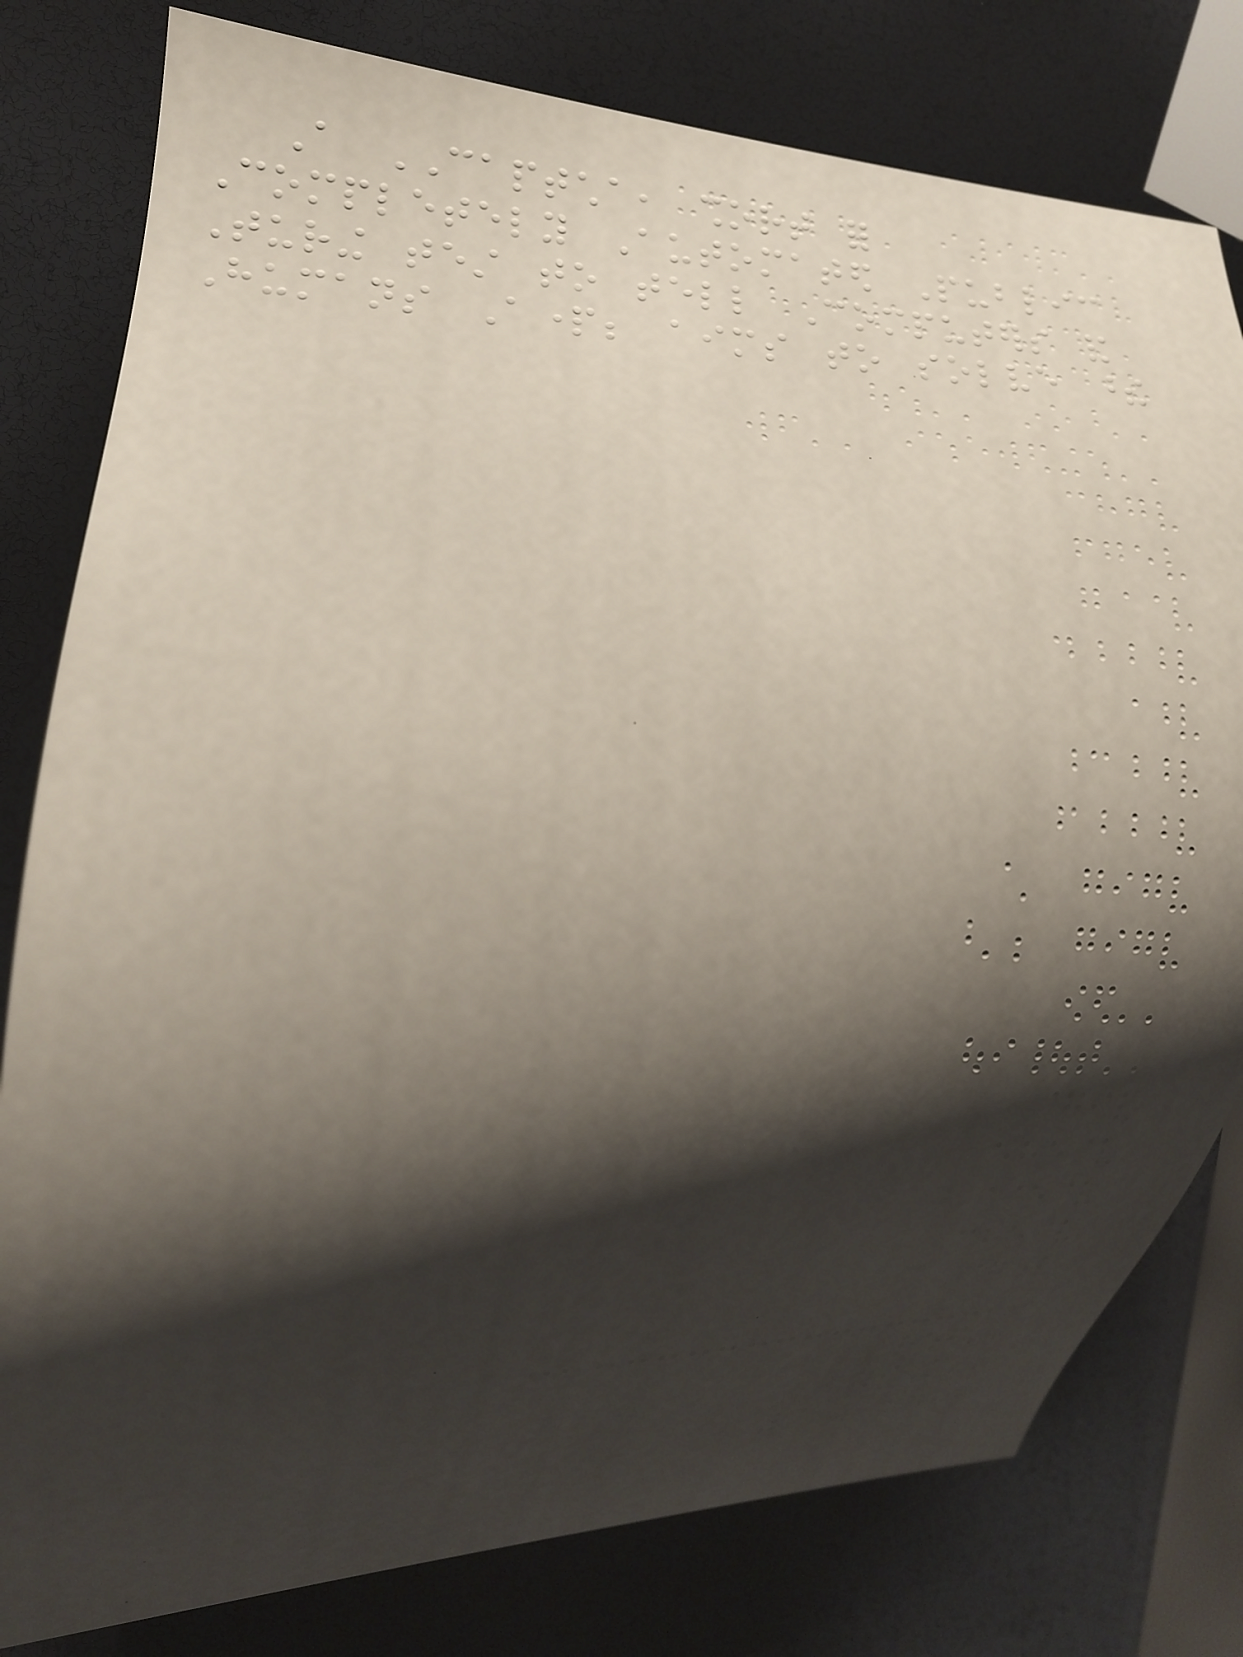A CAPTCHA, short for
Completely Automated Public
Turing test to tell Computers and
Humans Apart; aims to solve these
